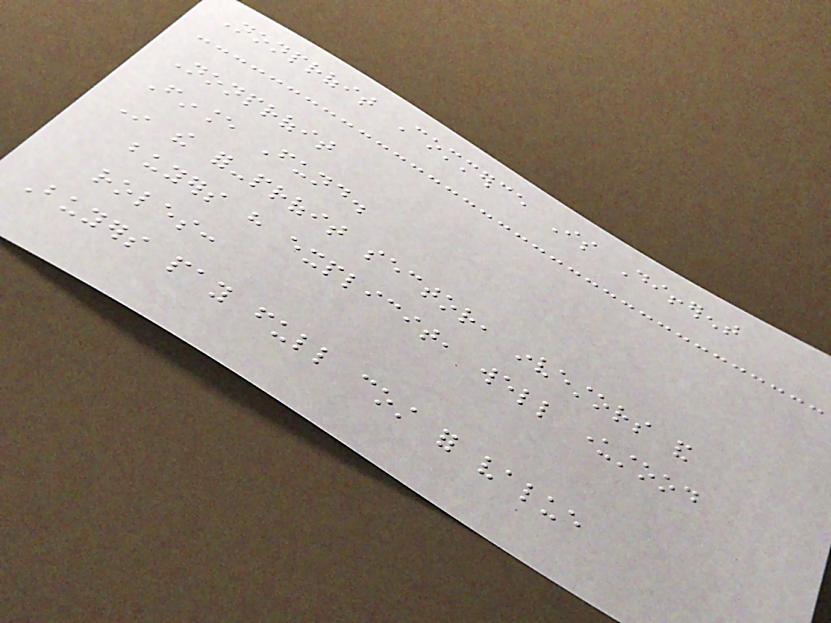Nonprofit Commerce Is Different
Nonprofit
Finance Fund.
In the for-profit sector, investors and
buyers have explicit, well understood
roles:
Buyers pay full cost for value
